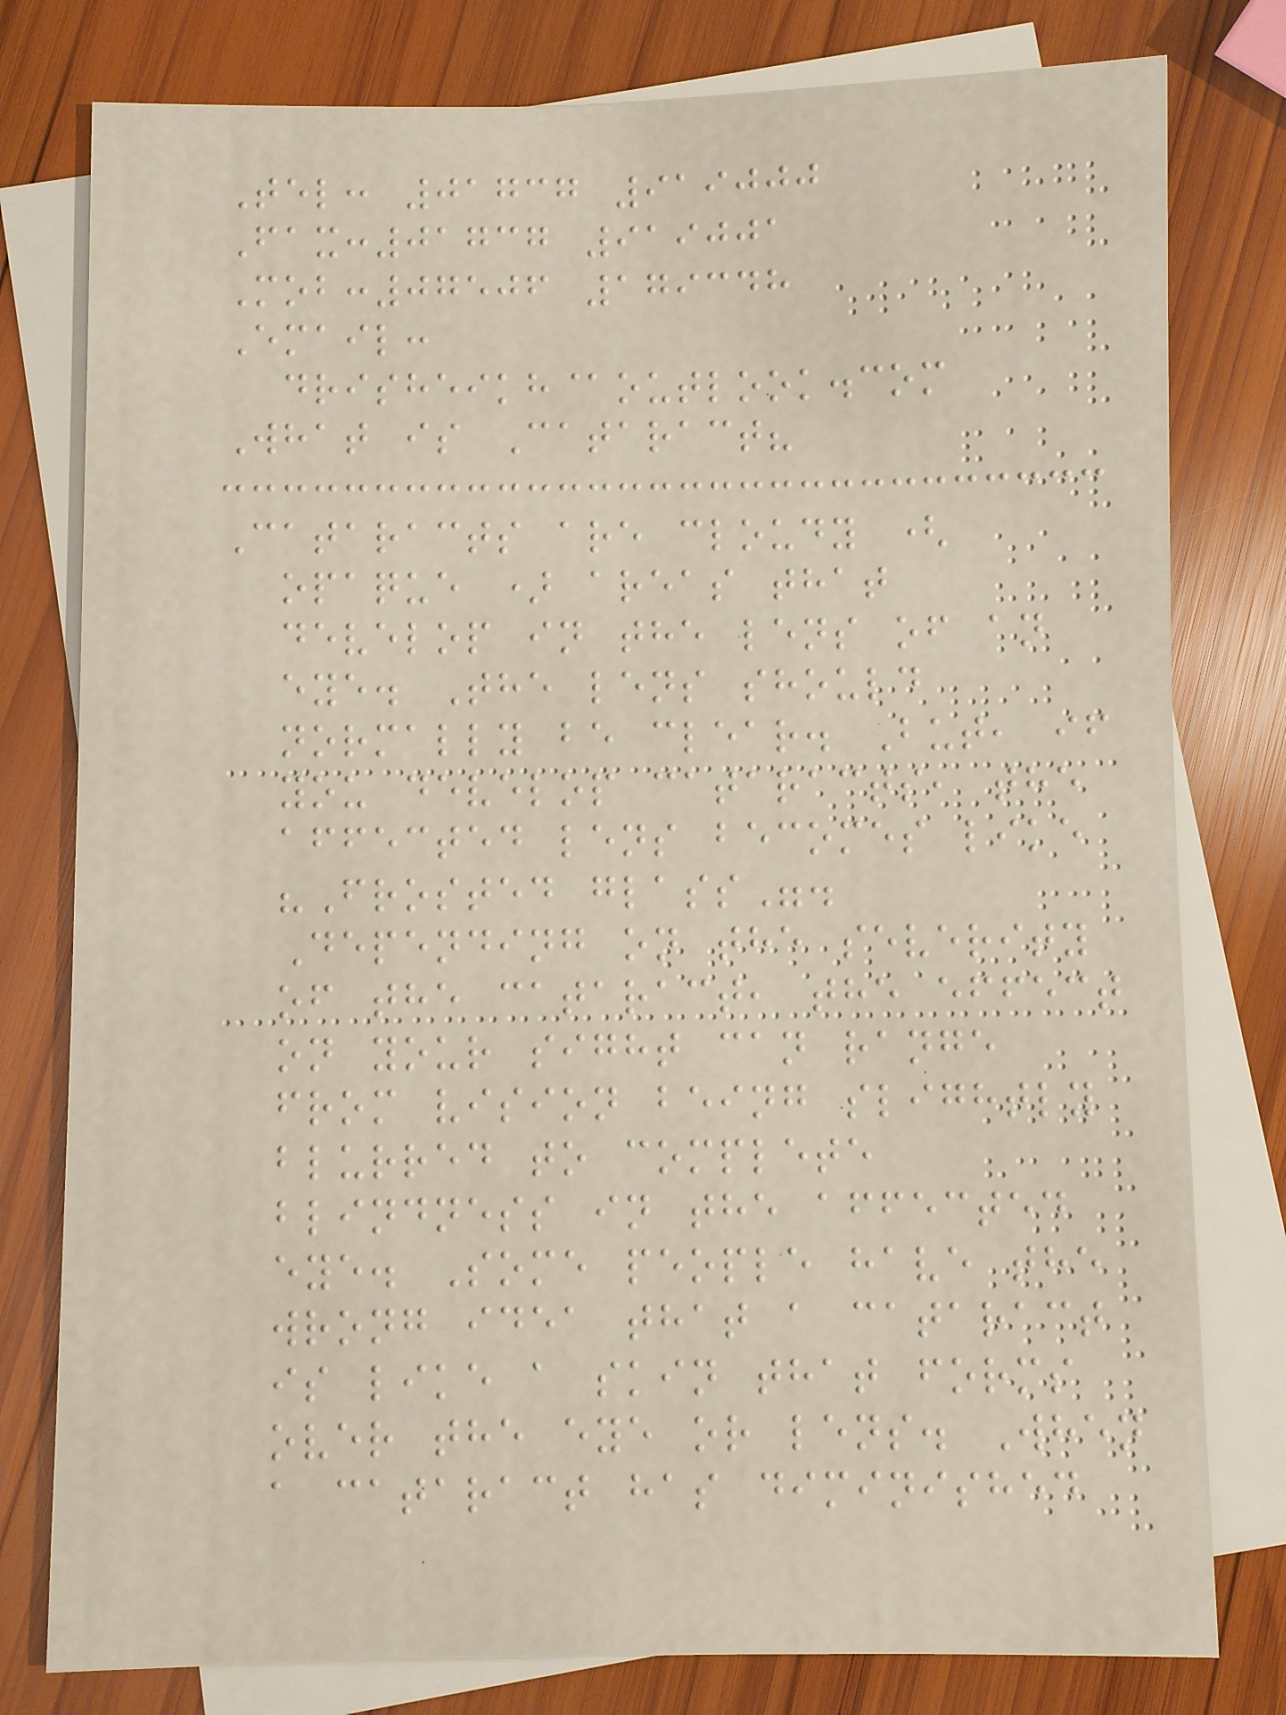Tel: 01737 919000
Fax:01737 919001
Mob:07506 179348
Email:
drisheikh@outlook.com
What is Cataract?
Cataracts are cloudy (
opaque ) areas that
develop in the lens of an
eye. The lens should
normally be clear. But, if
you develop cataracts, the
affected lens becomes like
"Frosted glass".
Depending on the severity
of the cataract, the effect
on your sight can range
from vision being slightly
blurred to complete
blindness in the affected
eye. Some people have the
wrong idea that a cataract
is like a skin that forms
over the eye or lens. When
a cataract has diminished
